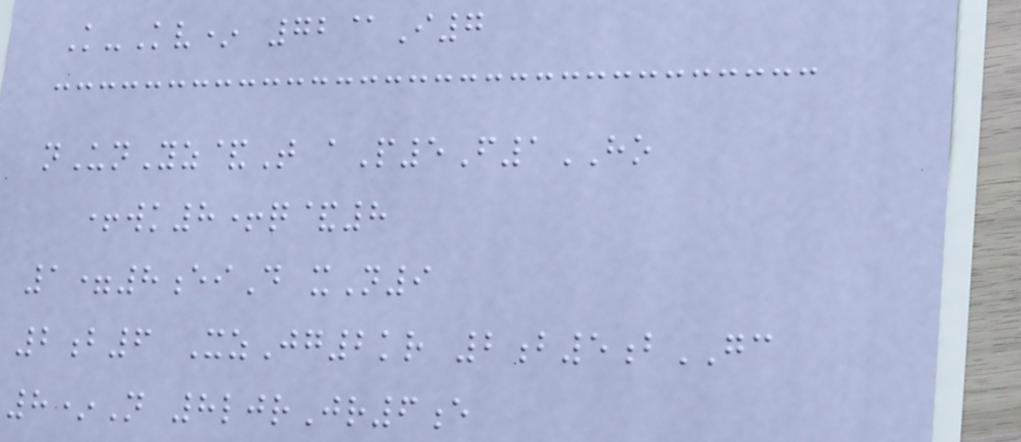K-Kv* 72@I7
nUnYz&T aP5F1HO
+wk8+q&8
1=8eiD xN9
2b6 XzJg2kr 2b5bGC
8*N 8ljrJr6e
